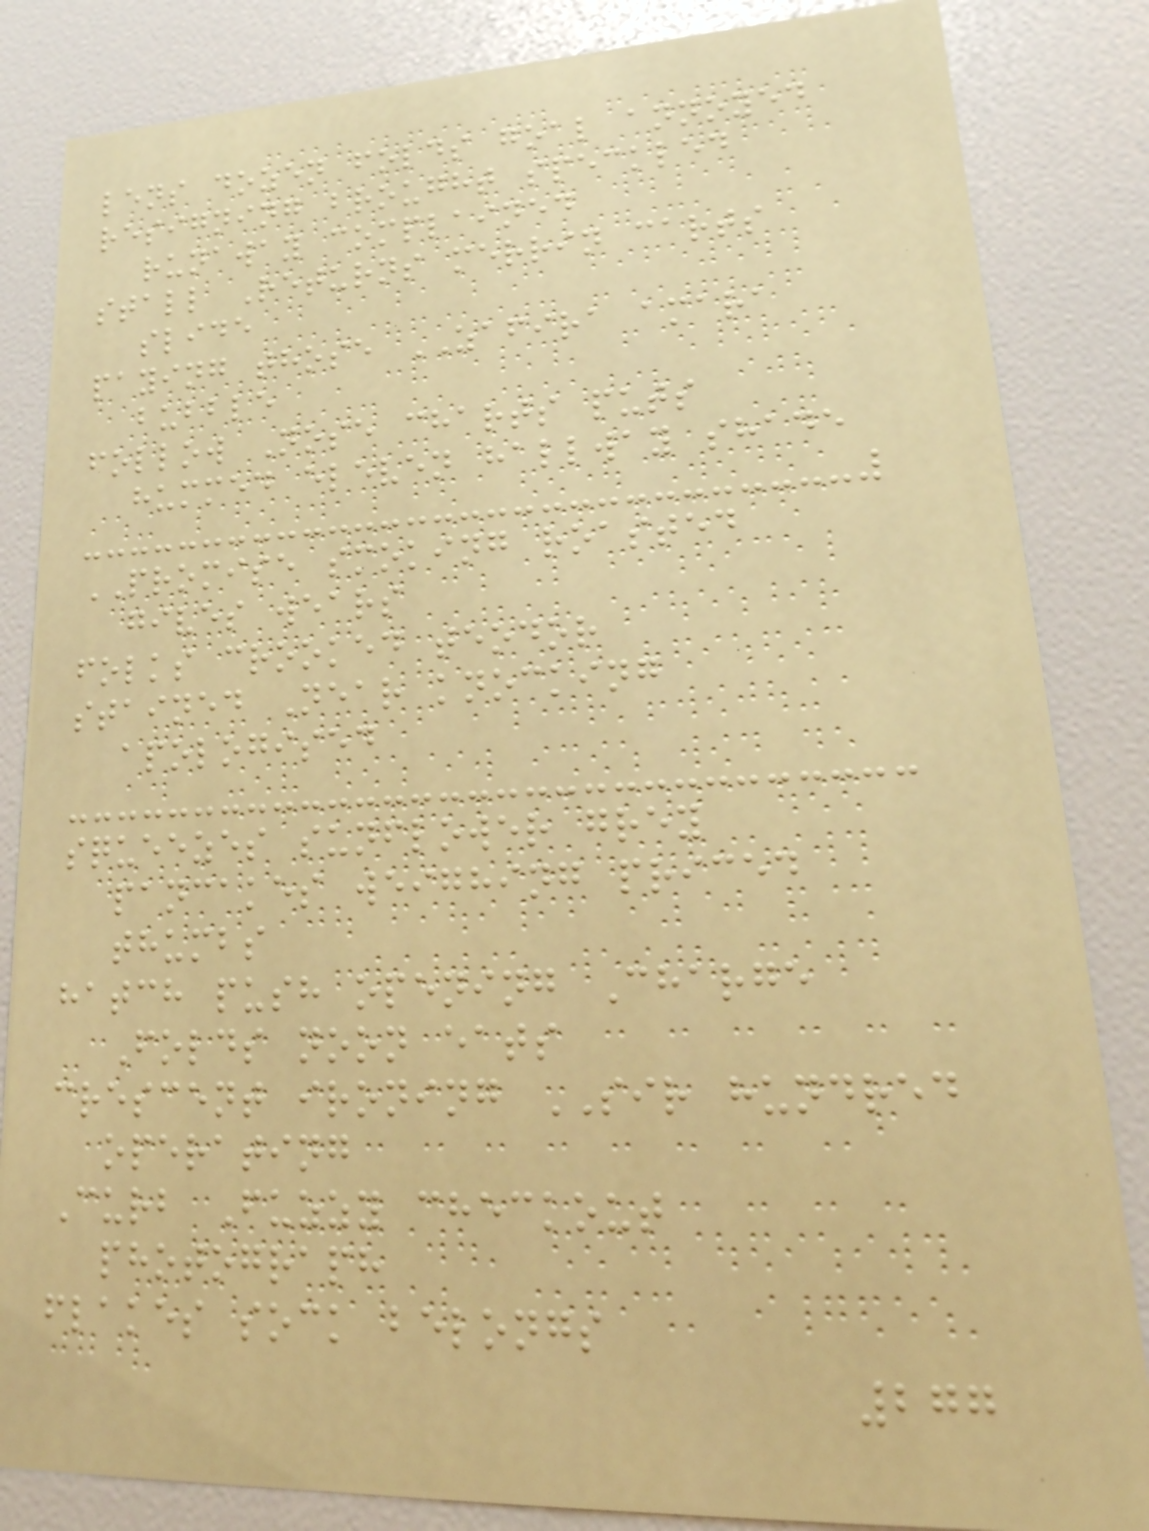lens dozen folds goal annoyed
resigning brought speckled
runaway complained
stall Returns merrin carts
slide
paying those ZAFIRA amara
bubble
follow Nose charts puts
hummed eleven hallway shade
PROMISE smoking roasted
gives wears
folks crooked teodor
stained Near knocking
apologised
squeezes sunflower grey
pancakes weighing priced
thumbs
hatch push opening Charge
Folds noon eats
crescent ironing SIR hundred
operating
Curb Fuzzy checkout
photograph
flakes sock belongs
277
